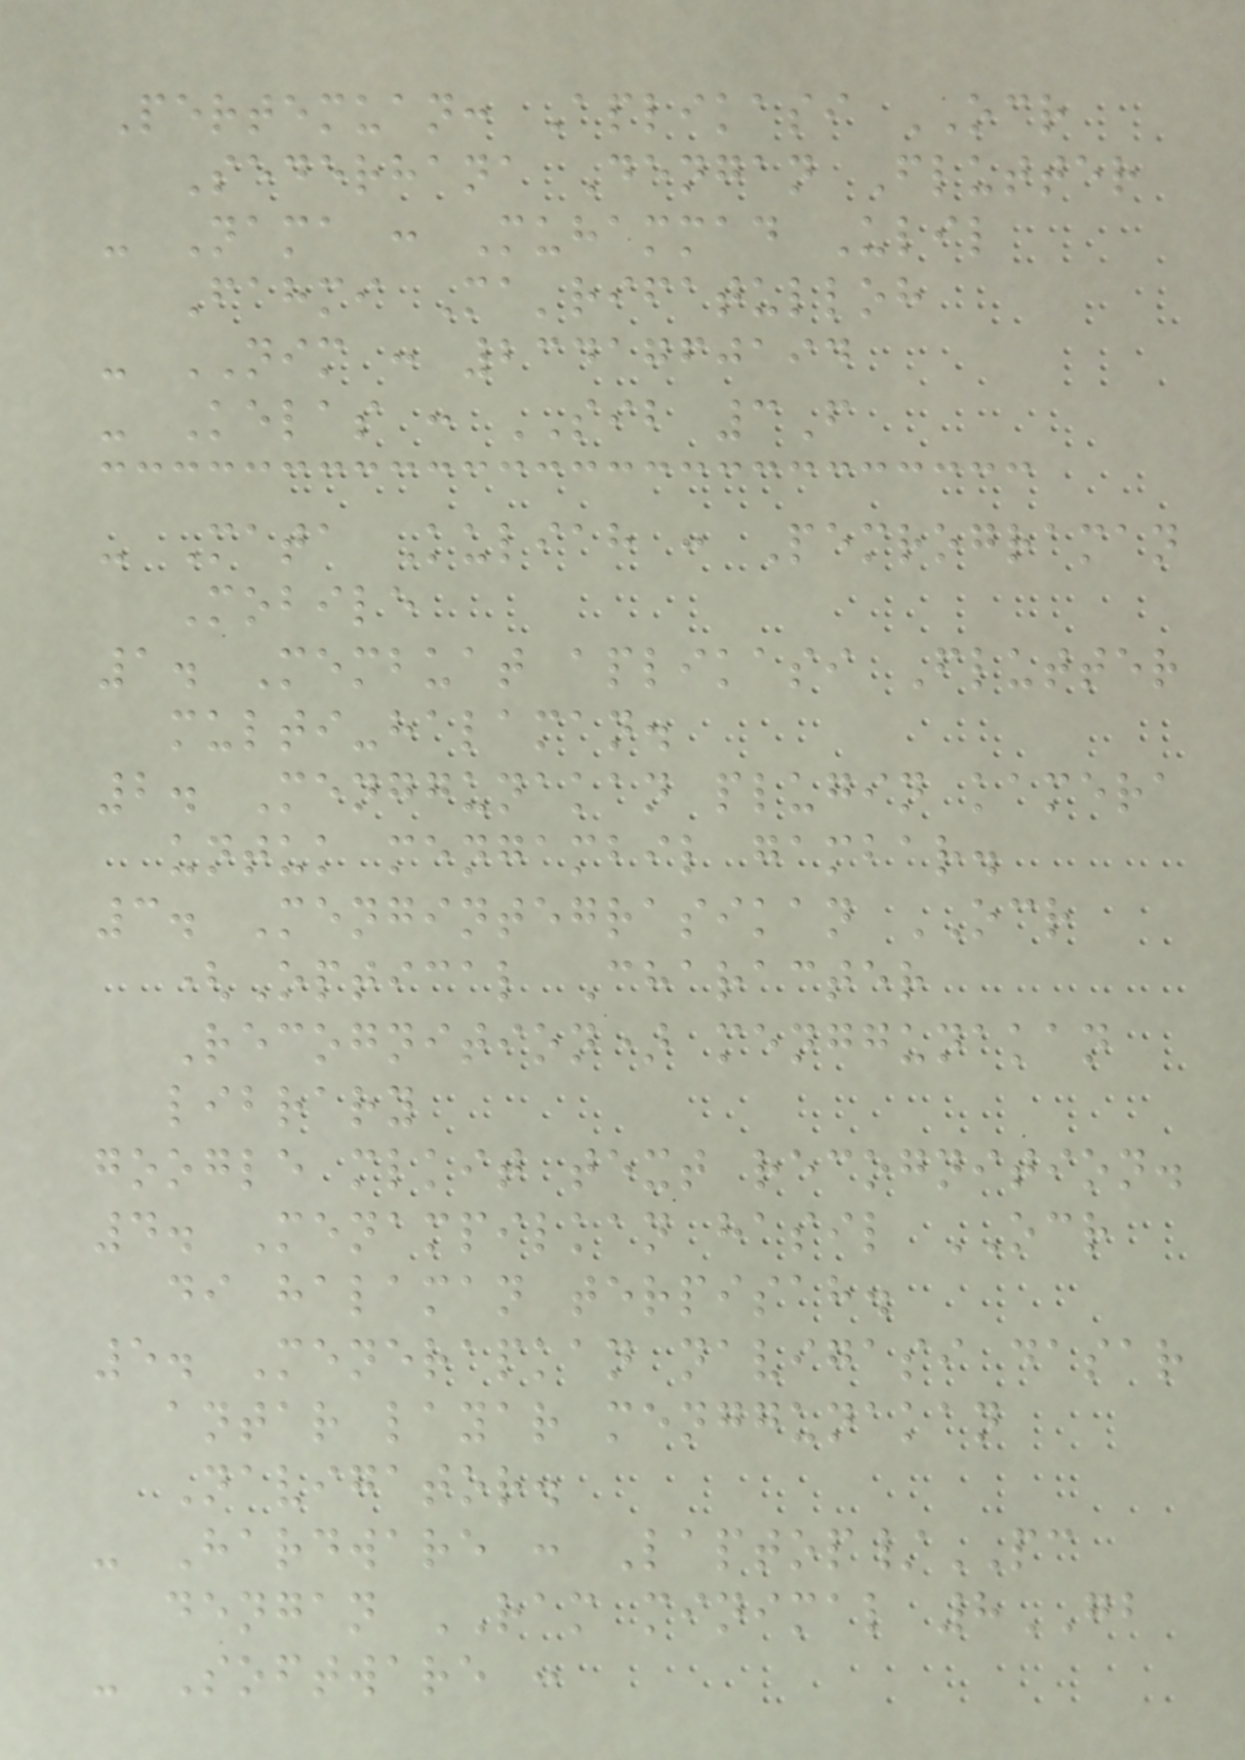Pertemuan: Aplikasi OCR
Sederhana Dengan Flutter
- Nama : Muhammad Ulil
Fahmi Ma'rifatulloh
- NIM : 2341760194
- Kelas : SIB 3F
- Mata Kuliah : Pemrograman
Mobile
1. Membuat aplikasi Flutter
multi-halaman.
2. Menggunakan plugin kamera
untuk mengambil gambar.
3. Mengintegrasikan OCR
(Optical Character
Recognition) menggunakan
library
google mlkit text recognition.
4. Menampilkan hasil OCR
di halaman terpisah.
5. Menerapkan navigasi dasar
antar layar menggunakan
Navigator.
- Hardware : Laptop/PC
dengan RAM minimal 8GB
- Software :
